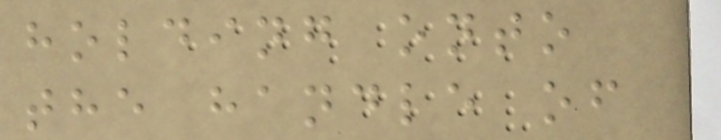holding onto
the handle of
